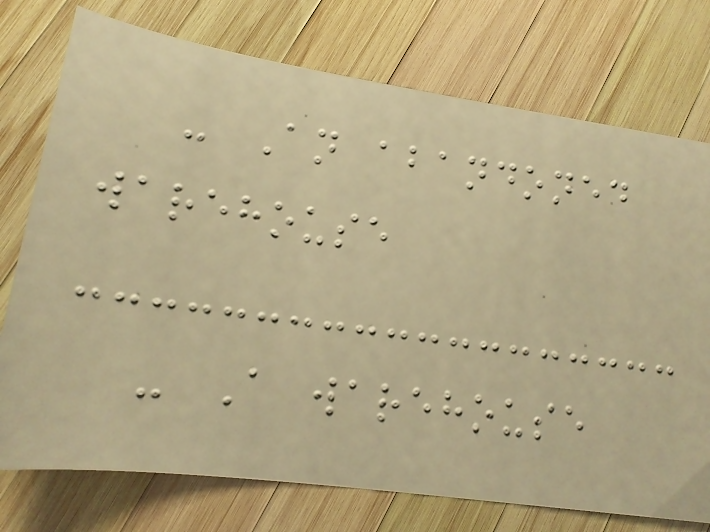- An abandoned
warehouse
- A warehouse
